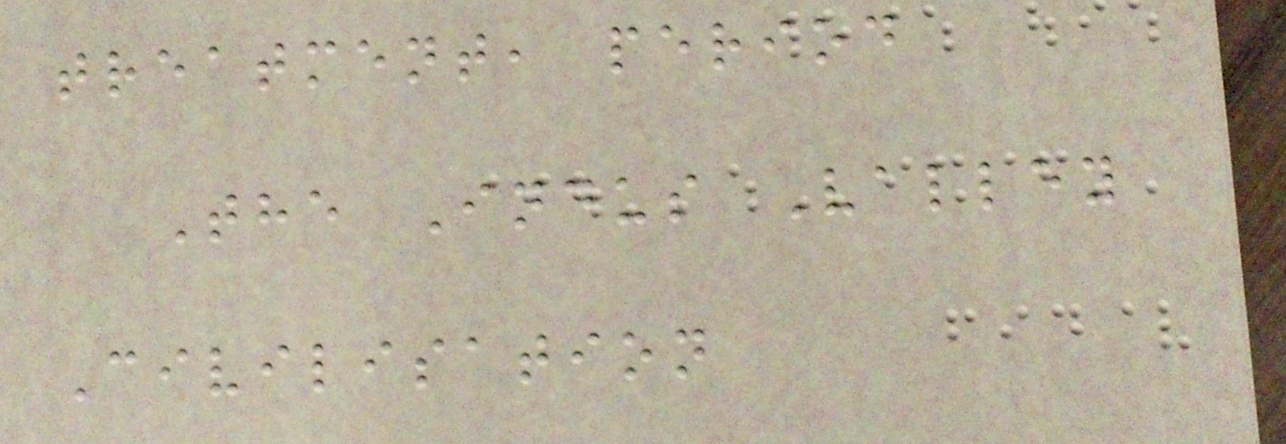treatment, period
The Indus Valley
Civilisation
